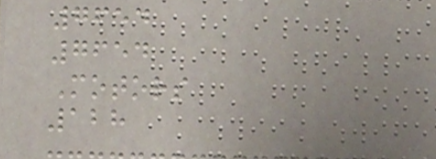7654
7654
Motors
128
